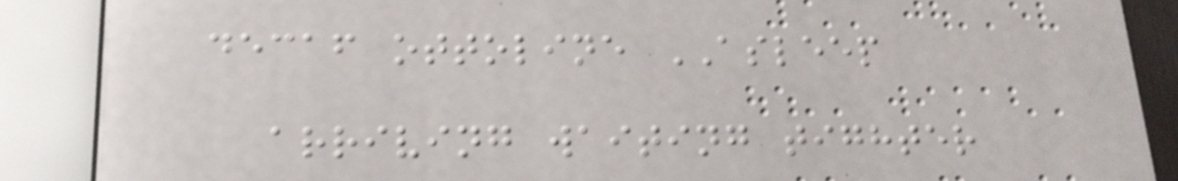decaf ottoline ASLEEP
arriving waiting tighter
